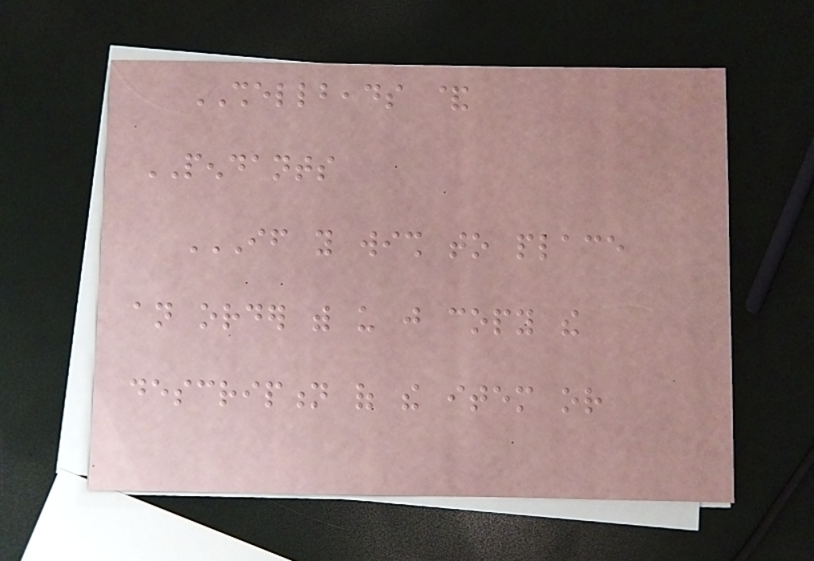SHELLBEADS &
PENDANTS
IF YOU WISH TO PLACE
AN ORDER WITH US JUST COPY THE
DESCRIPTION OF THE ITEM OR
